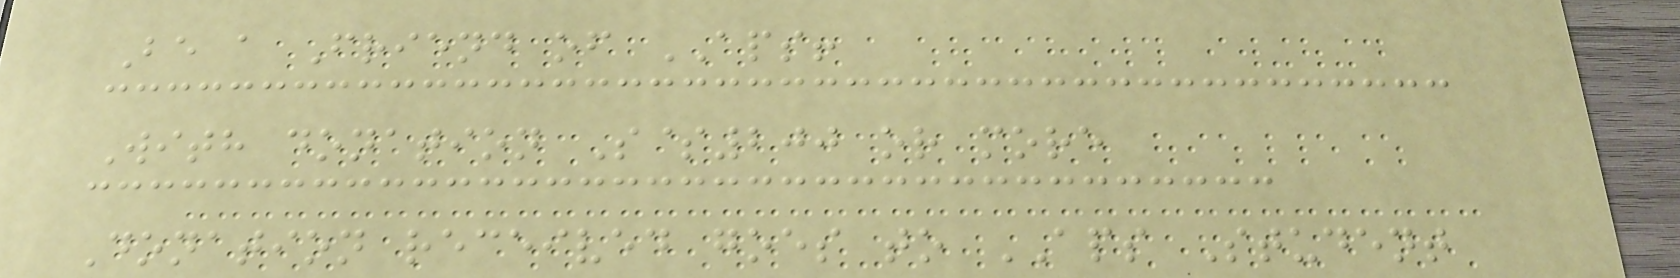Be a Friend of APS!
With donation S$200 or more
Donation received goes to APS Student
